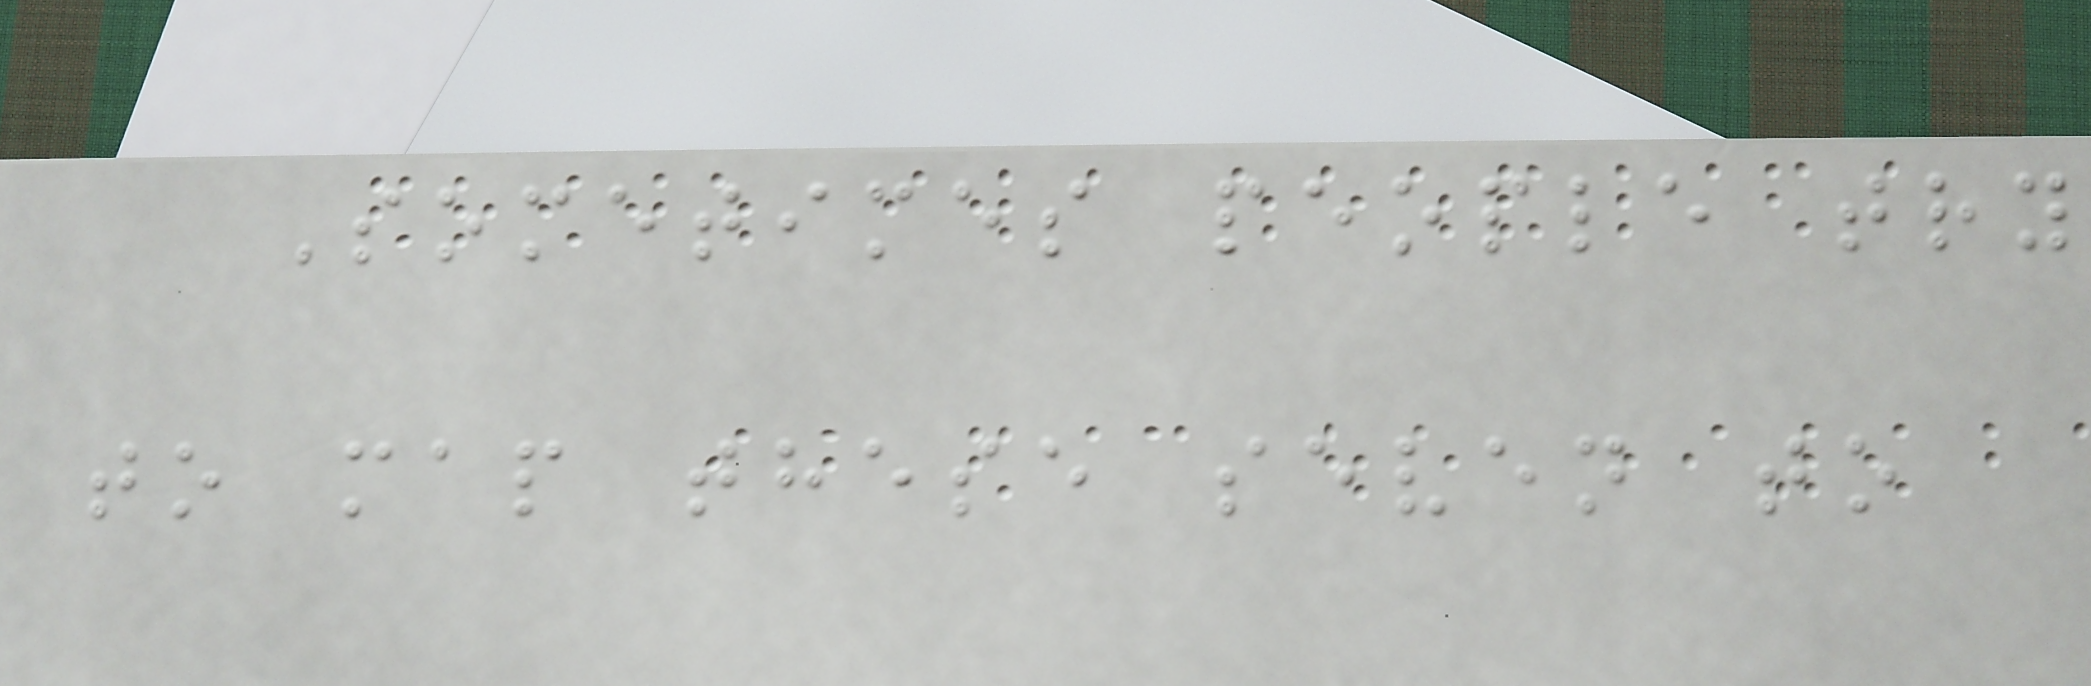Sometimes people try
to map these seven to
